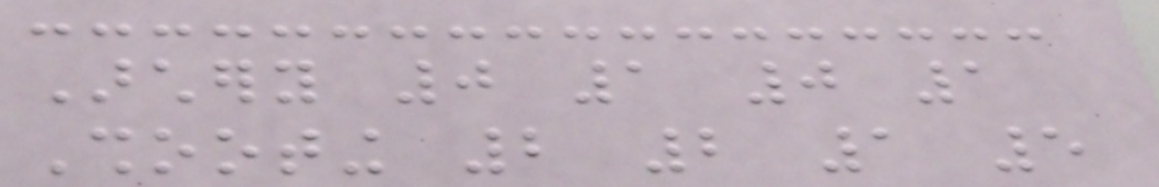Archery 0 1 0 1
Shooting 2 2 1 5
